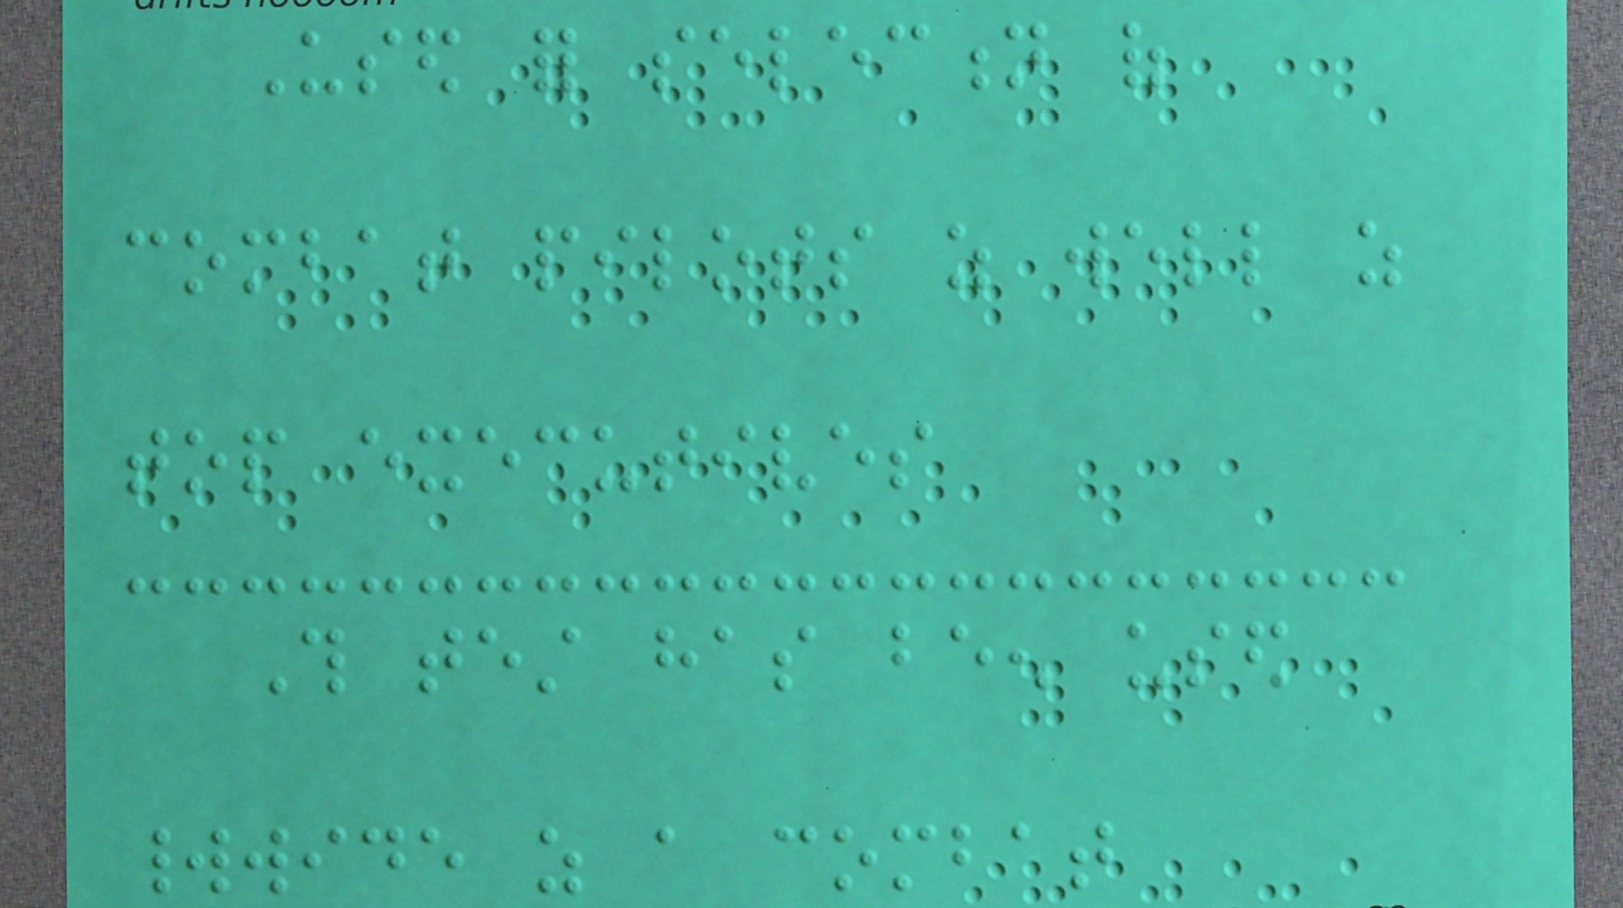Used for selection of
combat pilots as well as
top executives
This test has been used
worldwide as a combat
